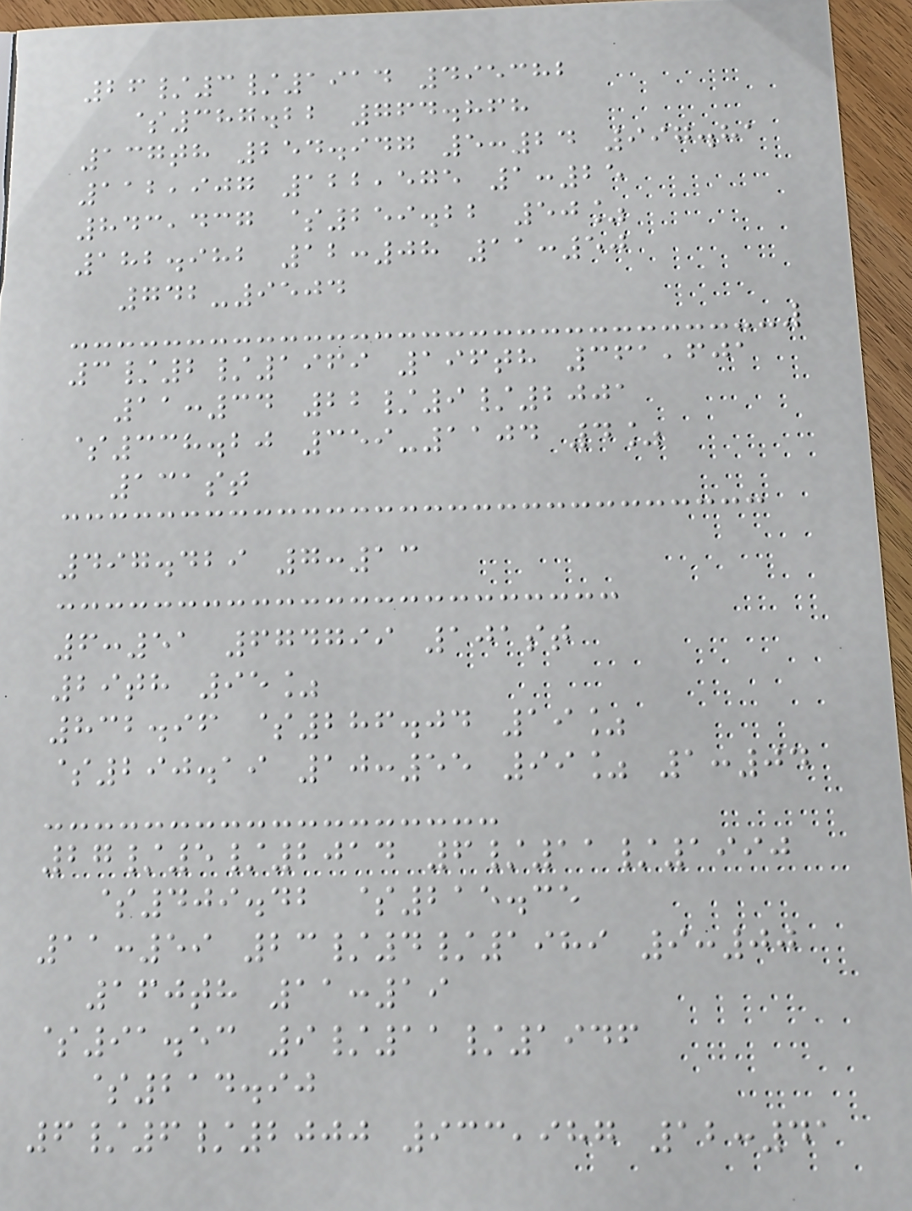26/3/1914 495382
$387.22 764.868
137th 254.947 5:24 997.81
112,907 122,575 1:25
843,437 $259.22 50%
182.982 12:08 11:50
742-9504
3/2/1969 196th 361,601
11:34 22/9/2001
$338.20 359-1104 4%
131st
497.429 7:13
6:51 674799 101st
29th 95%
832.96 $286.04 19%
$290.19 10:55 99% 1:04
27/5/2014 6/11/1990
$409.42 $215.35
11:59 23/4/1989 9:00
160th 11:19
$91.53 9/11/1946
$214.90
6/6/2000 933,987 12:41
